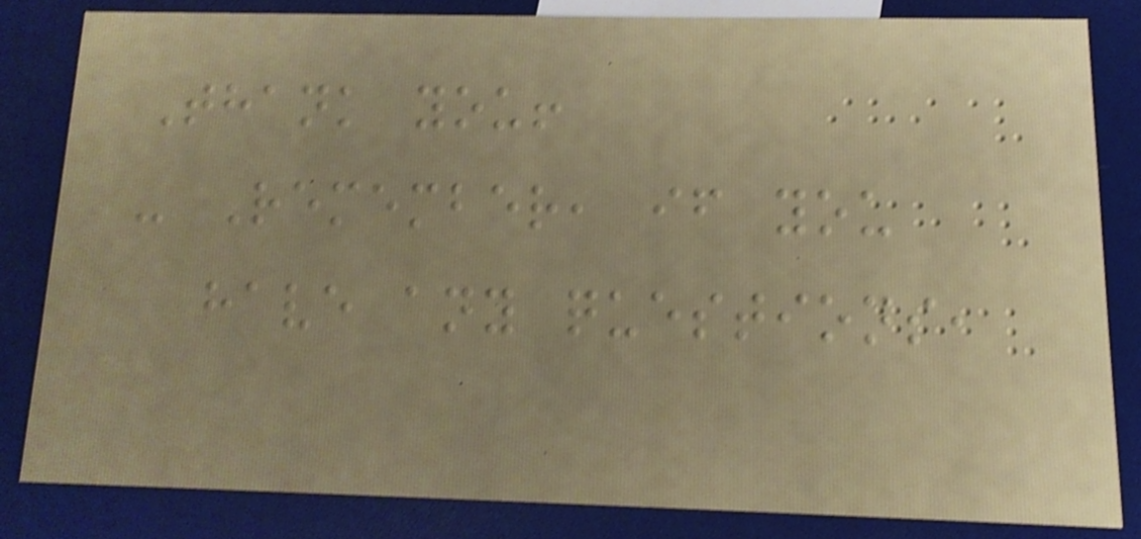Thank you!
- Remember, if you
have any questions,
